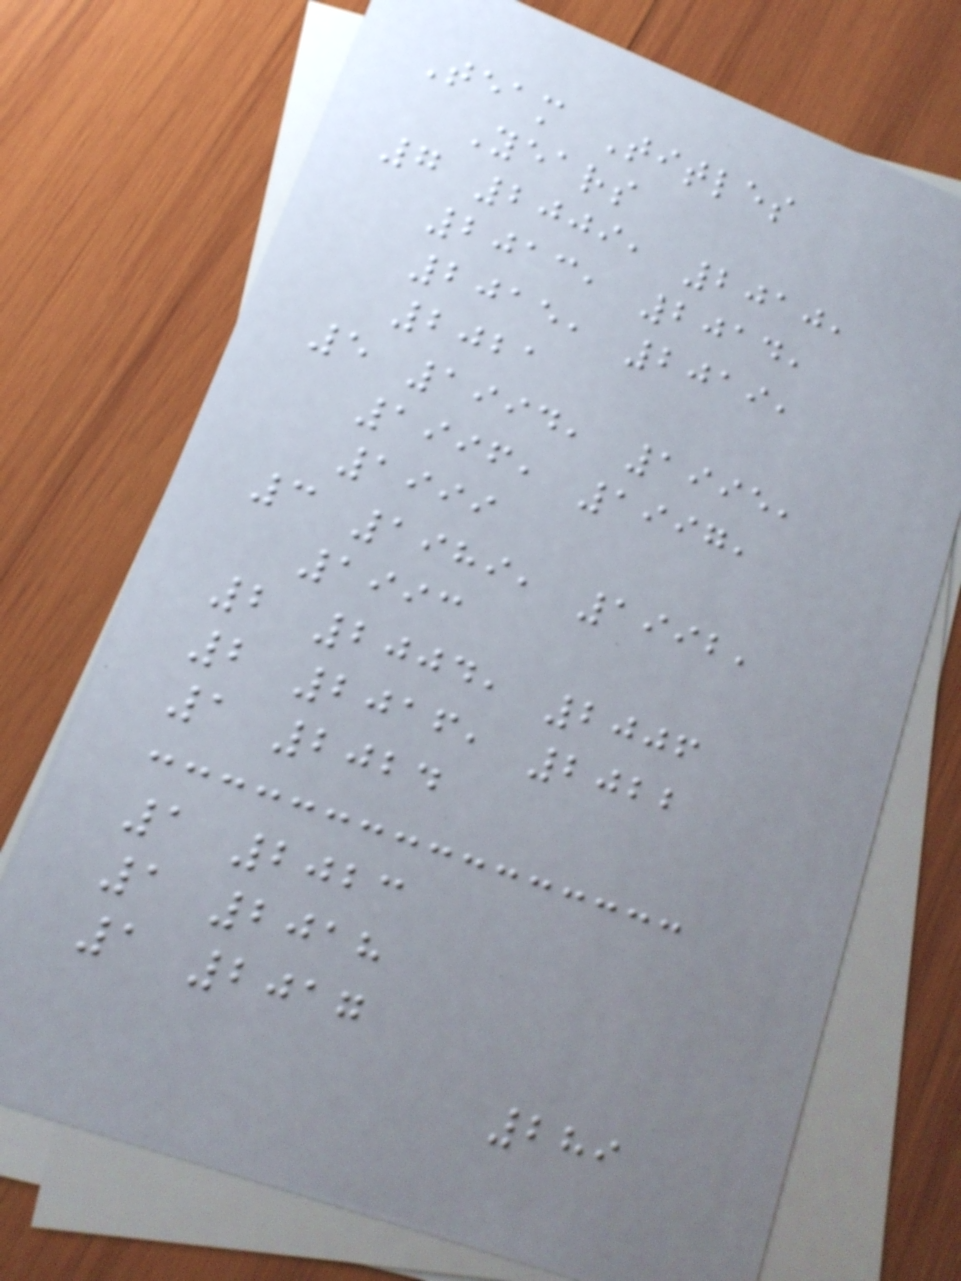Team Titles
Years
7 2009, 2010,
2013, 2014,
2015, 2019,
2021
5 1994, 1995,
1996, 1997,
1999
3 1989, 1992,
1993
2 2004, 2006
2 2016, 2022
1 2024
1 2023
1 2018
1 2017
289
